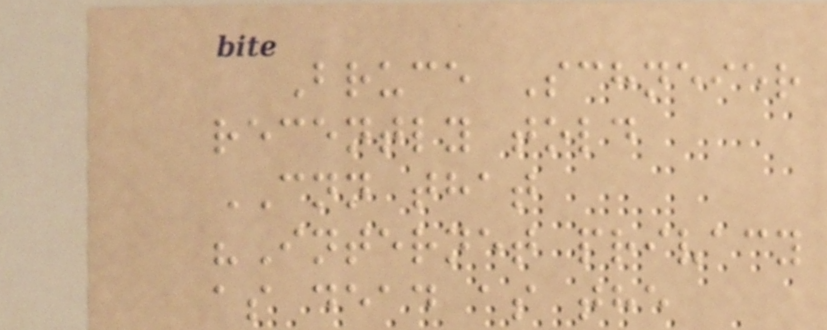Bruce Schneier
recently told
CNN that
"Internet privacy
as dead as the
